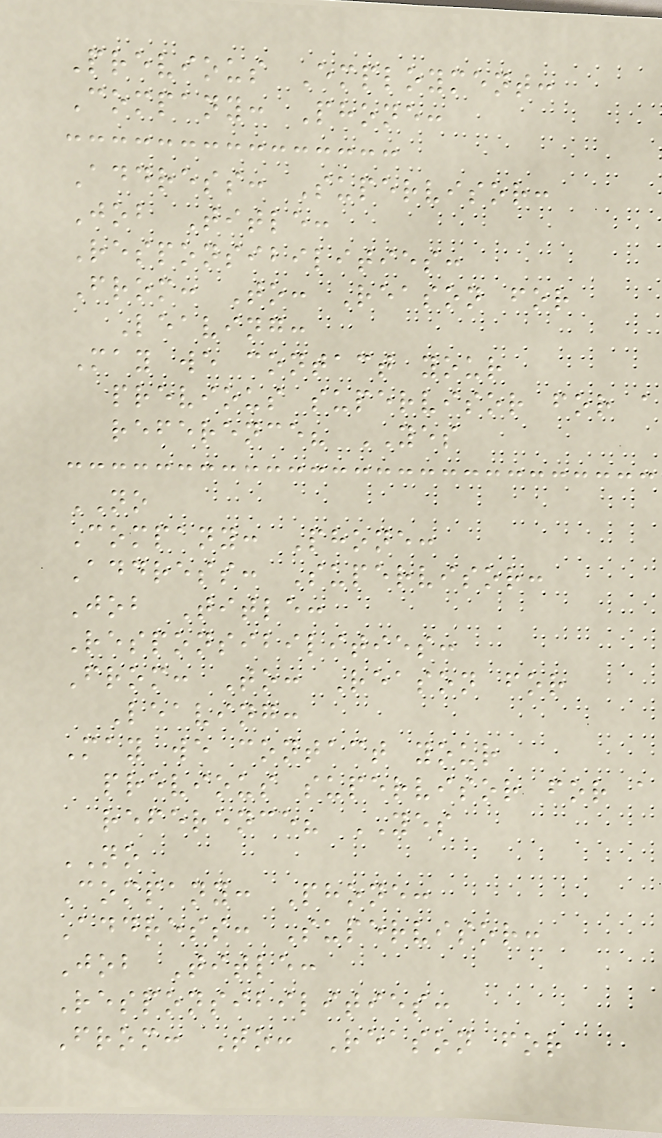Previous Employment:
Company: Phone:
Address: Supervisor:
Job Title:
Responsibilities:
From: To: Reason for
Leaving:
May we contact your
previous supervisor for a
reference? YES
NO
Company: Phone:
Address: Supervisor:
Job Title:
Responsibilities:
From: To: Reason for
Leaving:
May we contact your
previous supervisor for a
reference? YES
NO
Company: Phone:
Address: Supervisor:
Job Title:
Responsibilities:
From: To: Reason for
